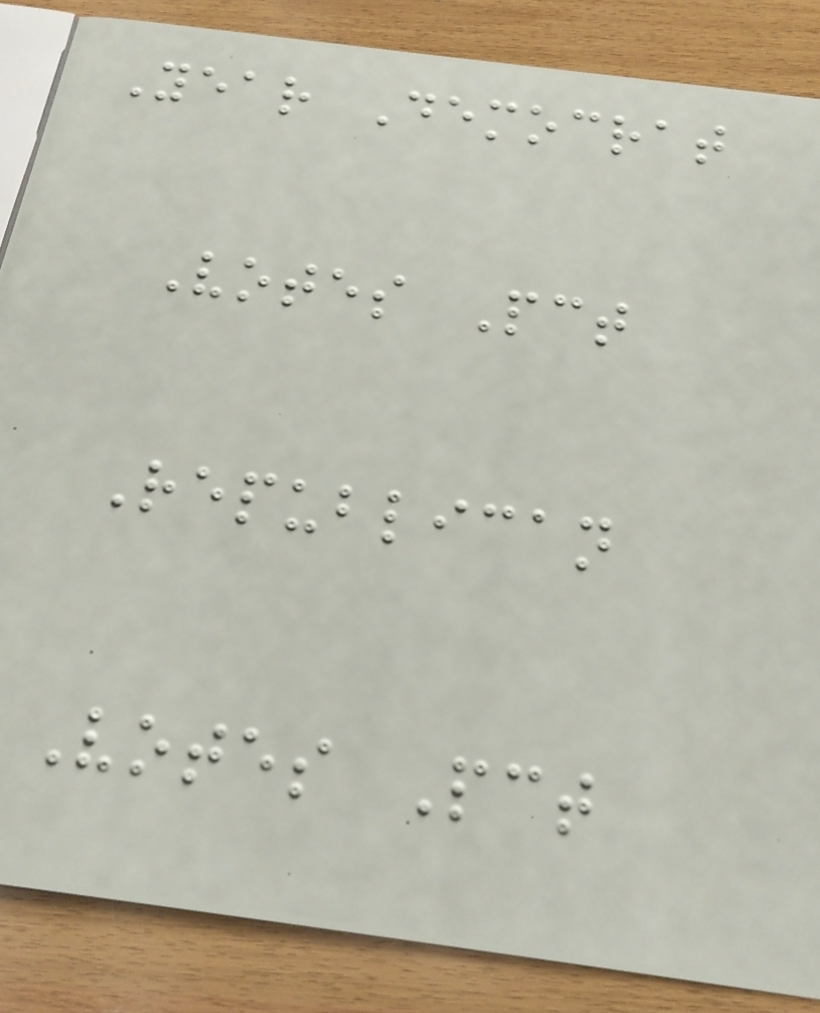Year Democrat
Votes Pct
Republican
Votes Pct
